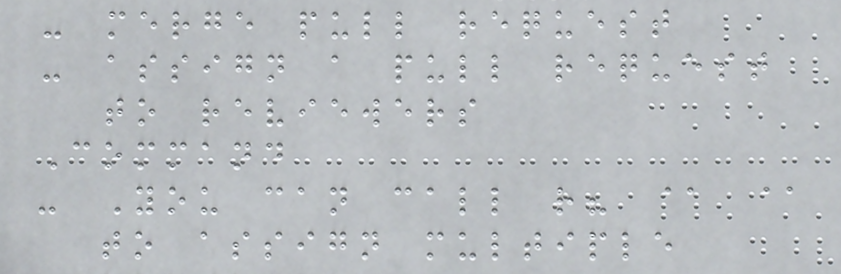- merge pull request
- assign a pull request
to reviewers
Command
- You can call r? @ @
to assign multiple
